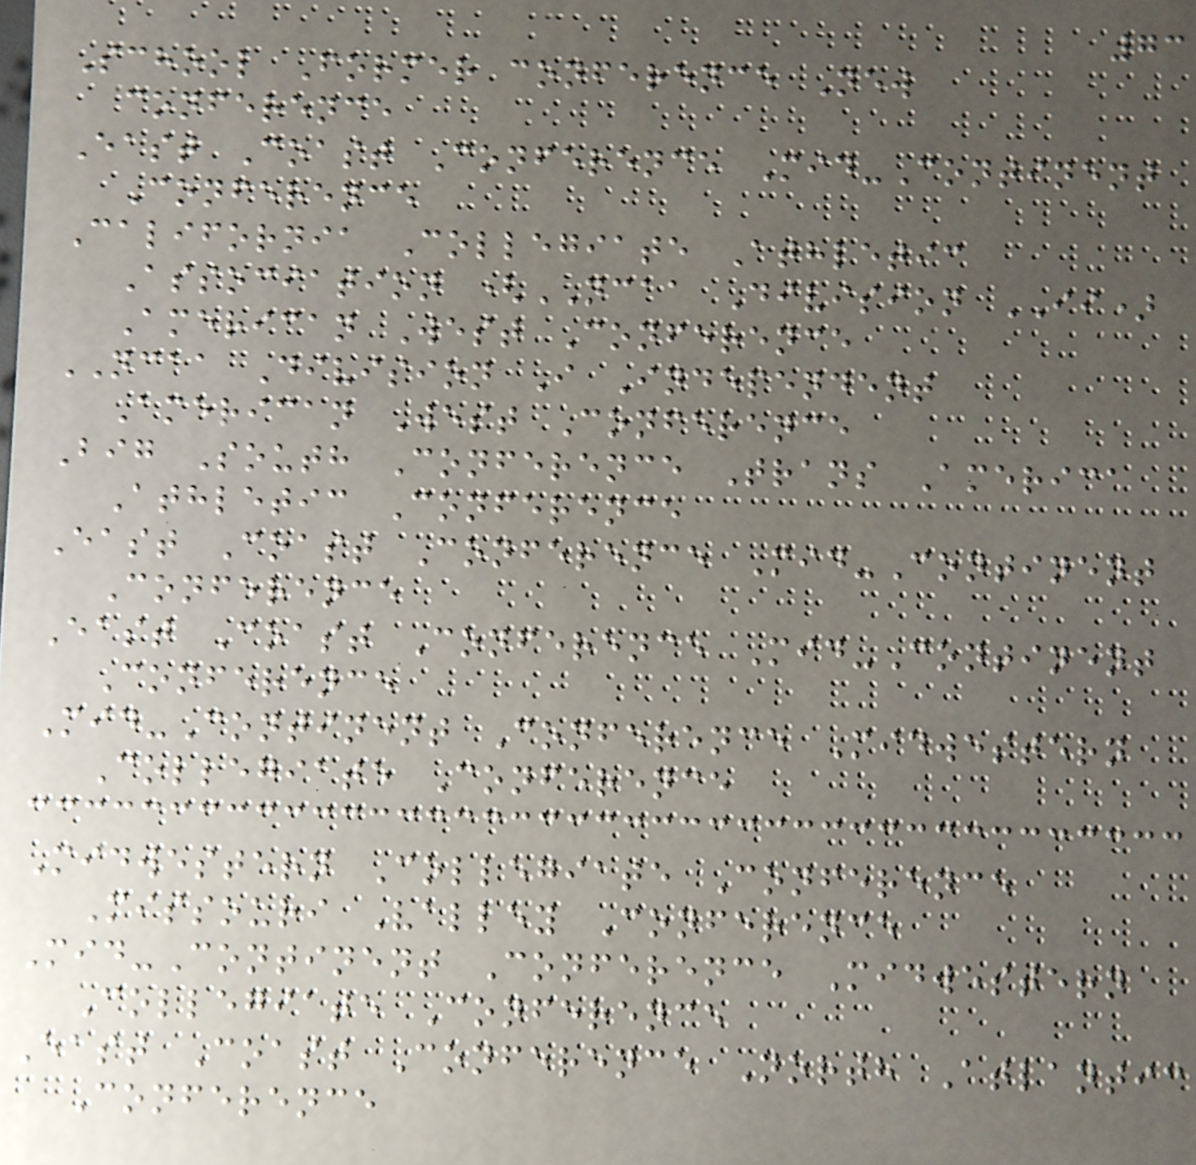73
School Former conference New
conference
East Coast Conference Mid-Continent
Conference
California Collegiate Athletic
Association (NCAA Division II)
American West Conference
NCAA Division I Independent
American West Conference
Big South Conference Trans America
Athletic Conference
East Coast Conference Mid-Continent
Conference
East Coast Conference Mid-Continent
Conference
Mid-Continent Conference Midwestern
Collegiate Conference
Midwestern Collegiate Conference
Missouri Valley Conference
Mid-Continent Conference Midwestern
Collegiate Conference
East Coast Conference North Atlantic
Conference
